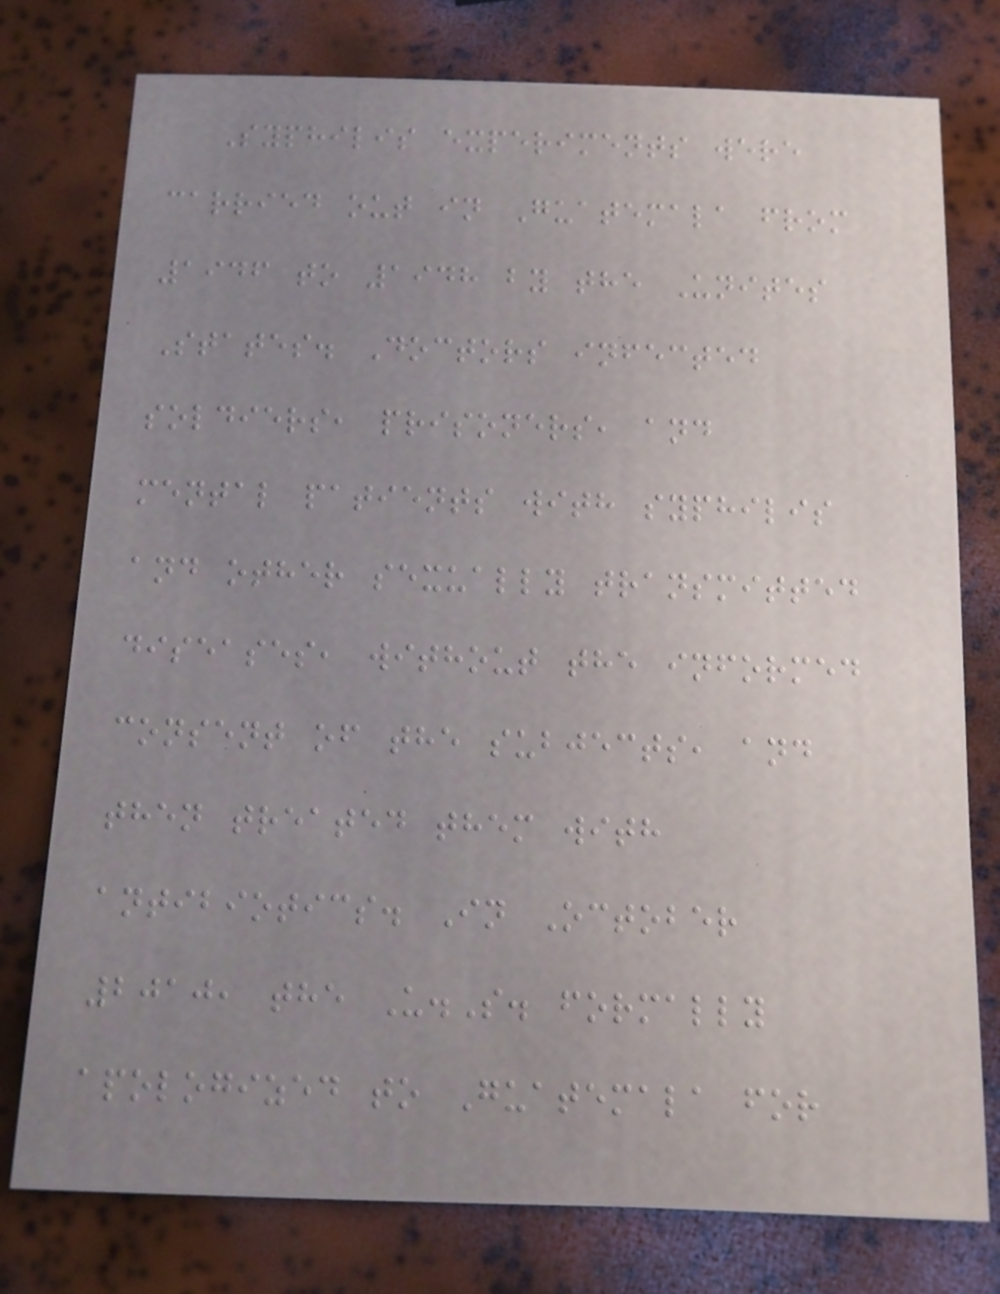Syphilis experiments were
carried out in Guatemala from
1946 to 1948 by the Unites
States. Doctors infected
soldiers, prisoners, and
mental patients with syphilis
and other sexually transmitted
diseases, without the informed
consent of the subjects, and
then treated them with
antibiotics. In October
2010, the U.S. formally
apologized to Guatemala for
